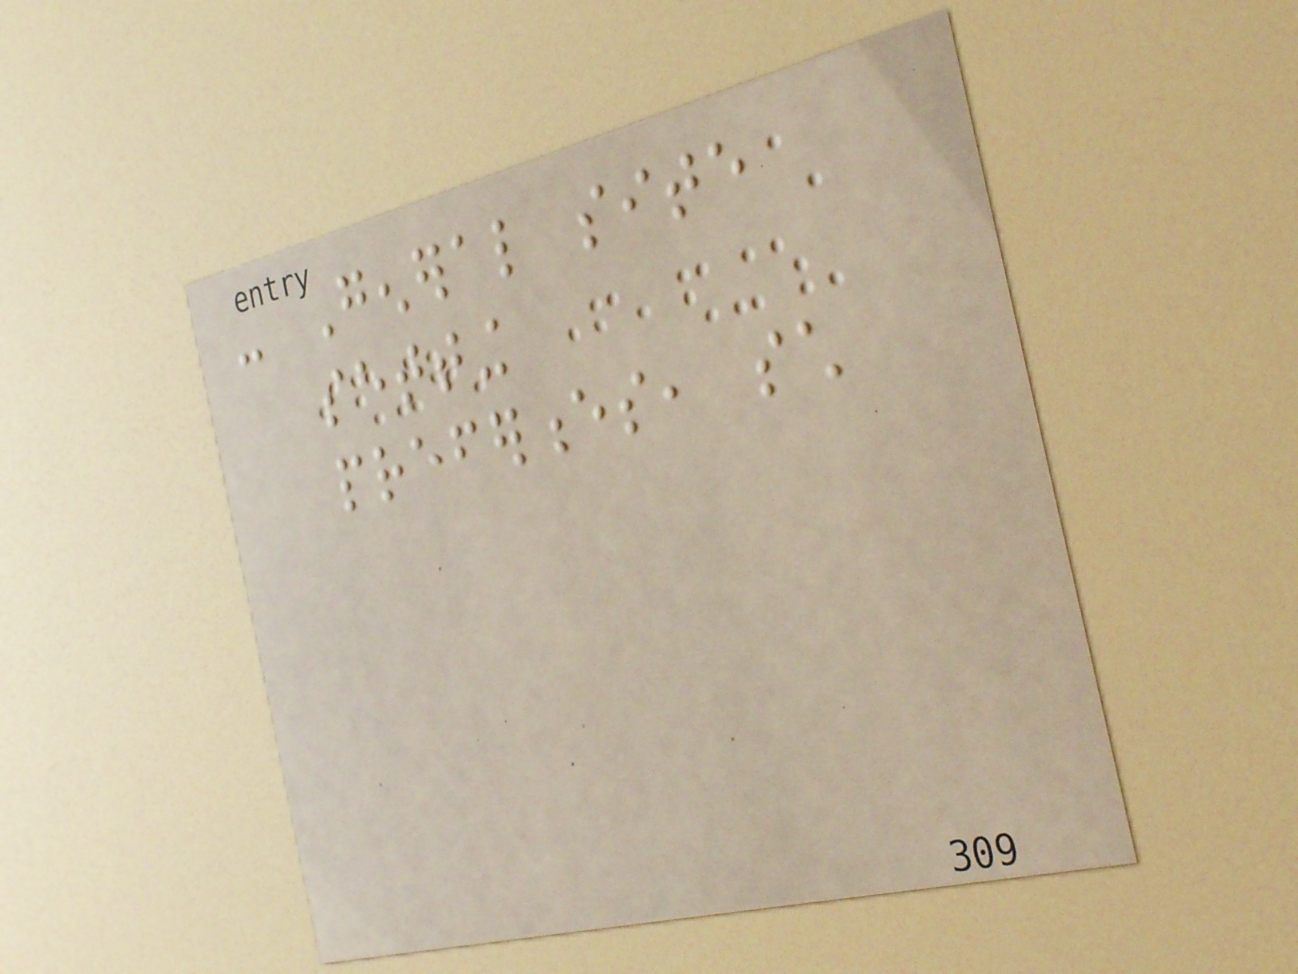- General site
setting
preferences, such
